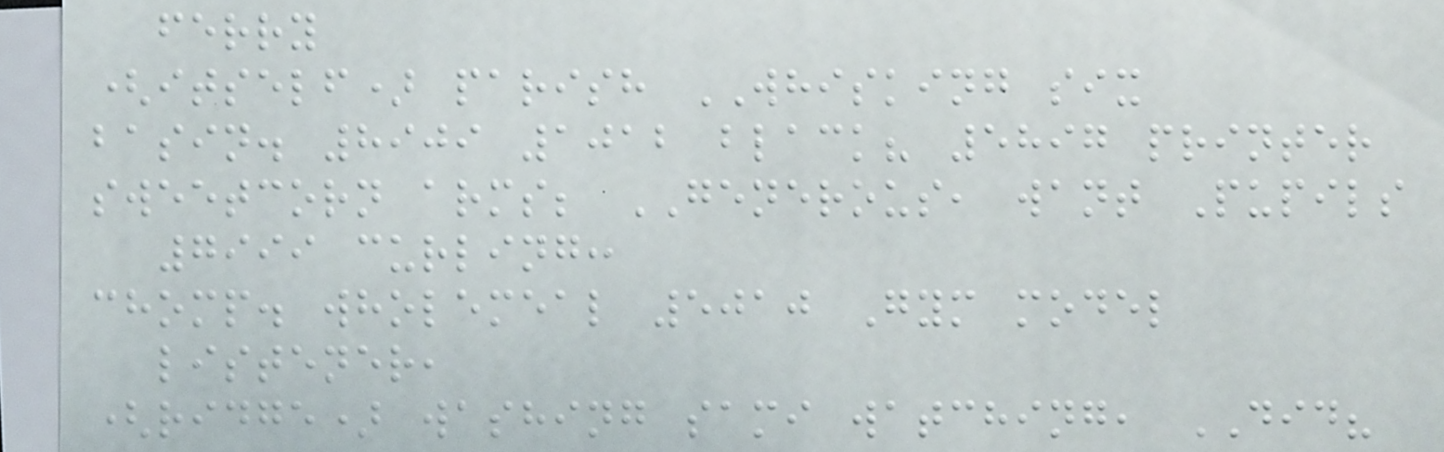ferry
(itself) parish WHISKING six
basin. 8909 1012 black? 5897 printer
sweetcorn arms; GENEROUS, want Pupils
7999 curling:
chomp. wholemeal 5010 Gym model
listener,
(ridge) washing sami watching, DID?
